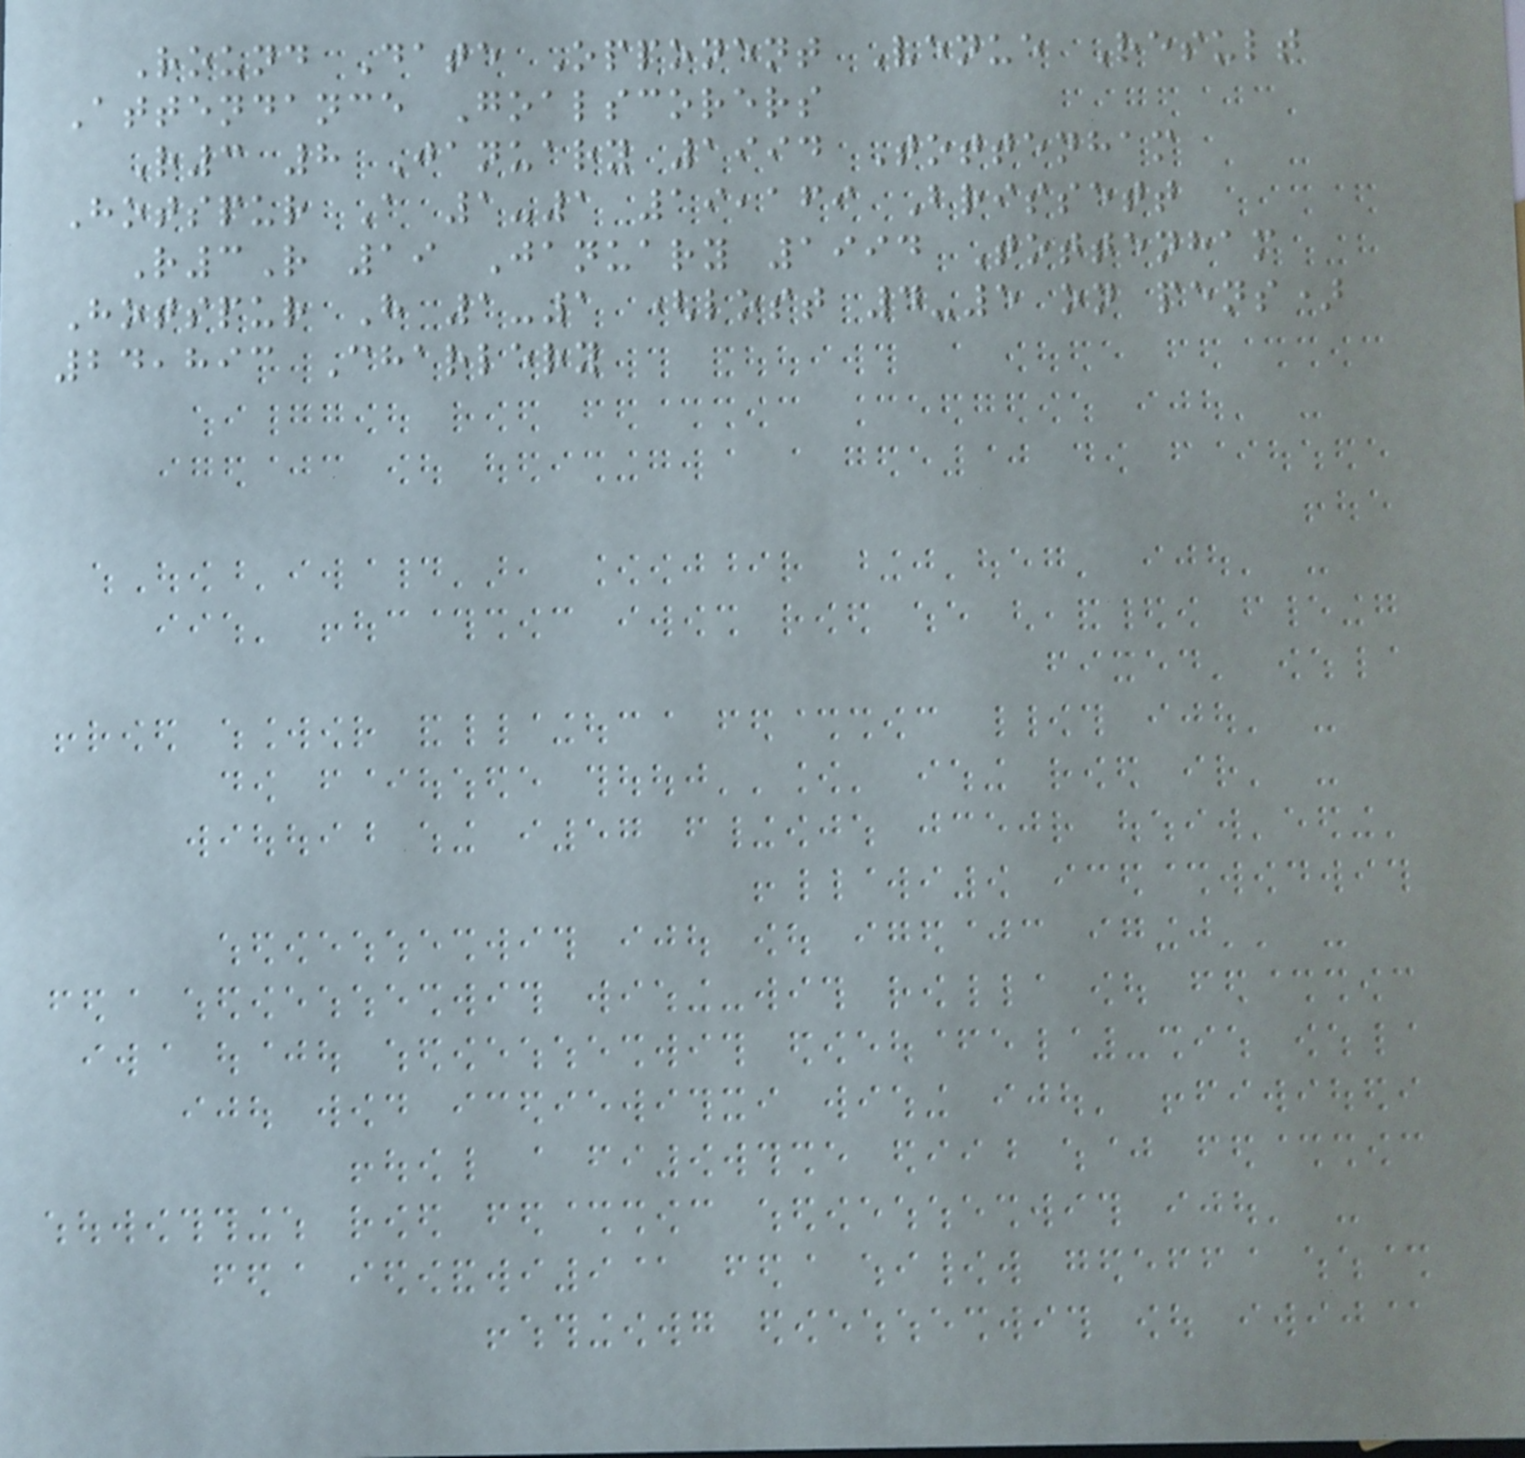Round Date Opponent Venue Result
Attendance Goalscorers
R3 8 January 1994 Tottenham
Hotspur A 1-1 19,169 Brissett
R3R 19 January 1994 Tottenham
Hotspur H 1-1 (lost 4-5 on pens)
24,893 Charlery
